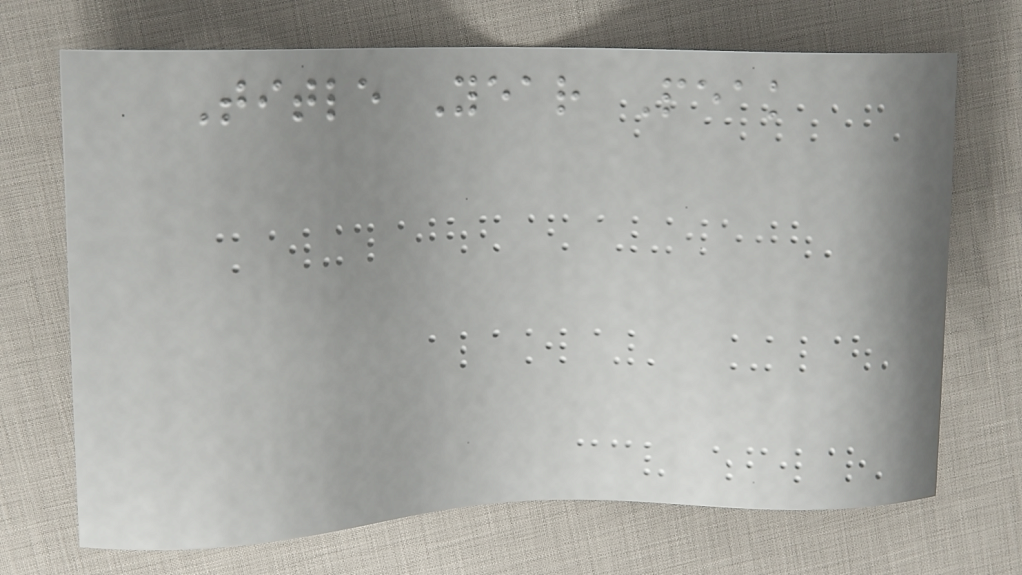Title Year Peak
